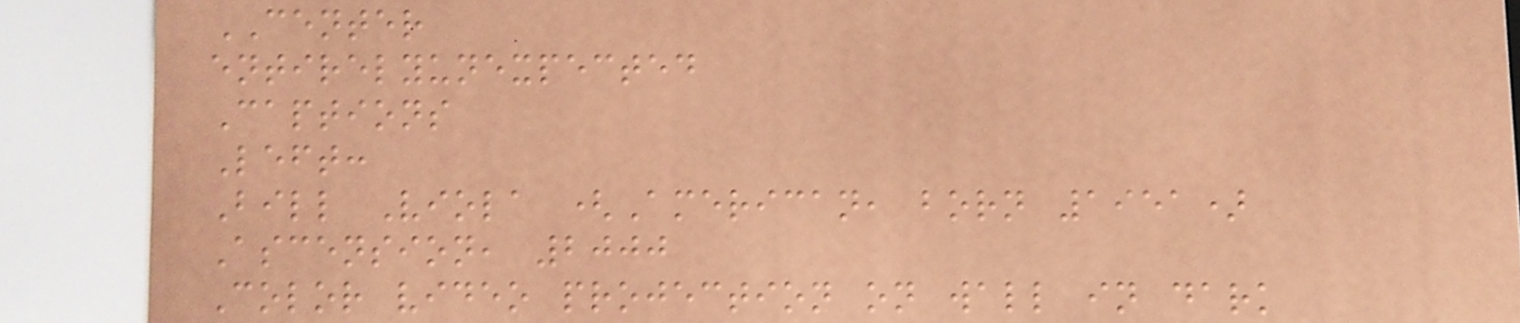CENTER
entirelyunexpected
Captions
Left:
Bill Viola (American, born 1951)
Ascension, 2000
Color video projection on wall in dark
